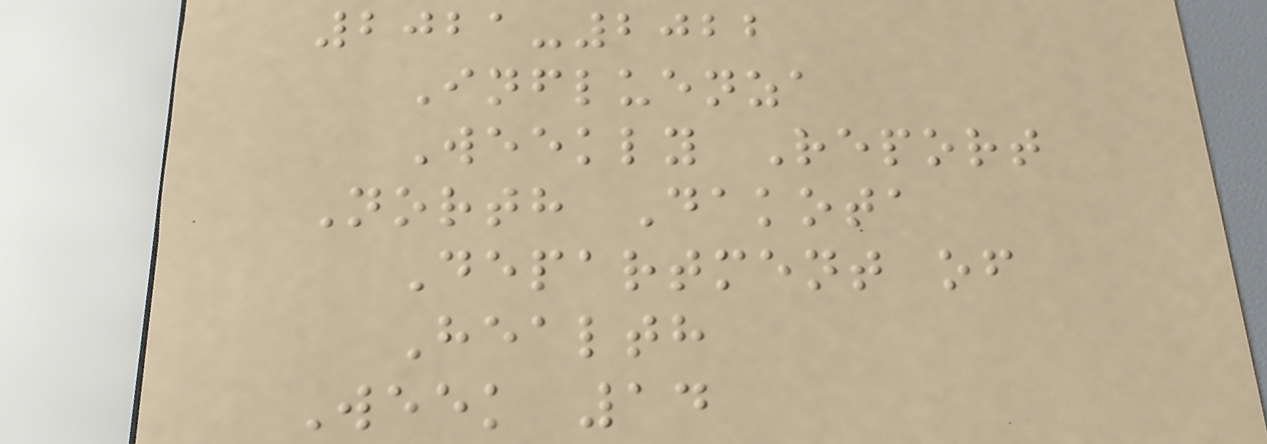2021-2022
Influenza
Weekly Report
North Dakota
Department of
Health
Week 14
